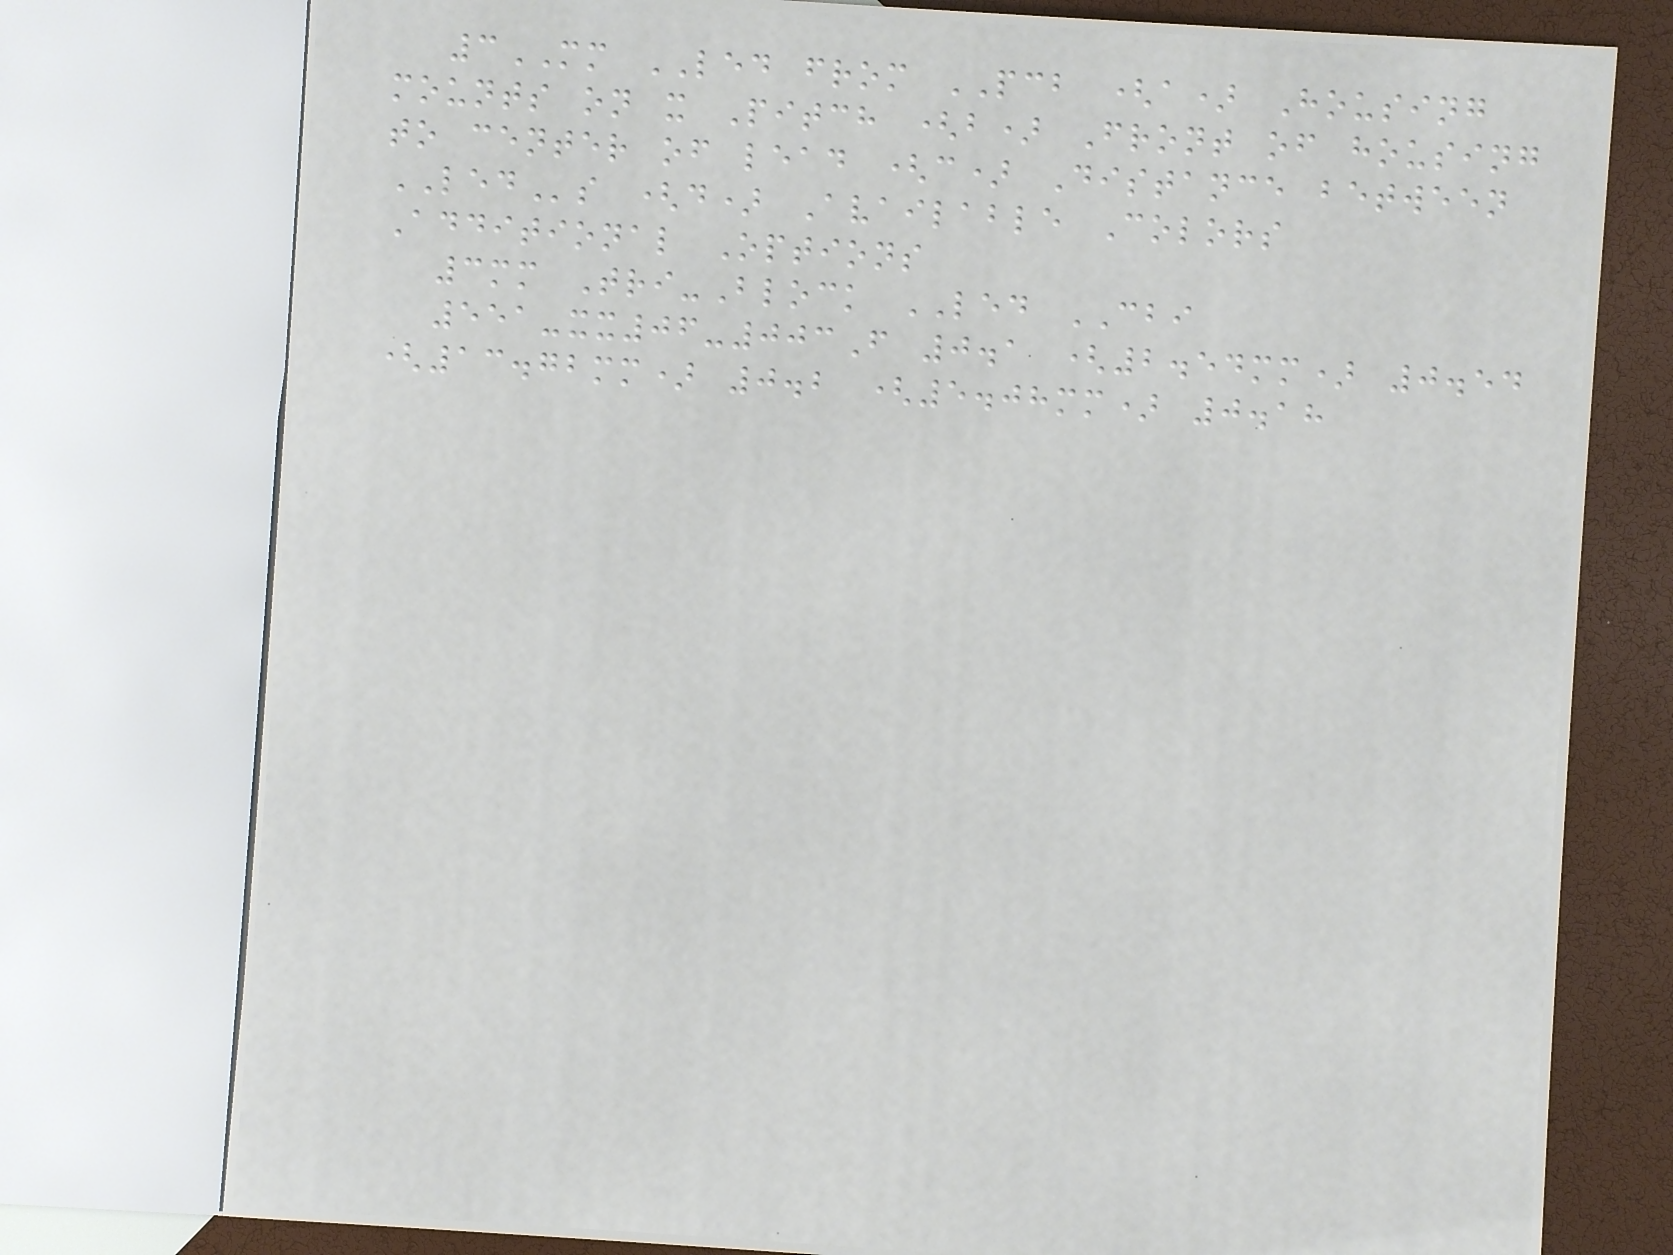3MM LED from PCB (a) Housing
mounts on x Pitch (b) Front of housing
to center of lead (c) Distance between
LEDs (d) Available Colors
Additional Options
3mm Tri-Block LED CBI
551-xx06-003F 0.1 (2.54mm) 0.54
(13.72mm) 0.2 (5.08mm) 0.18
